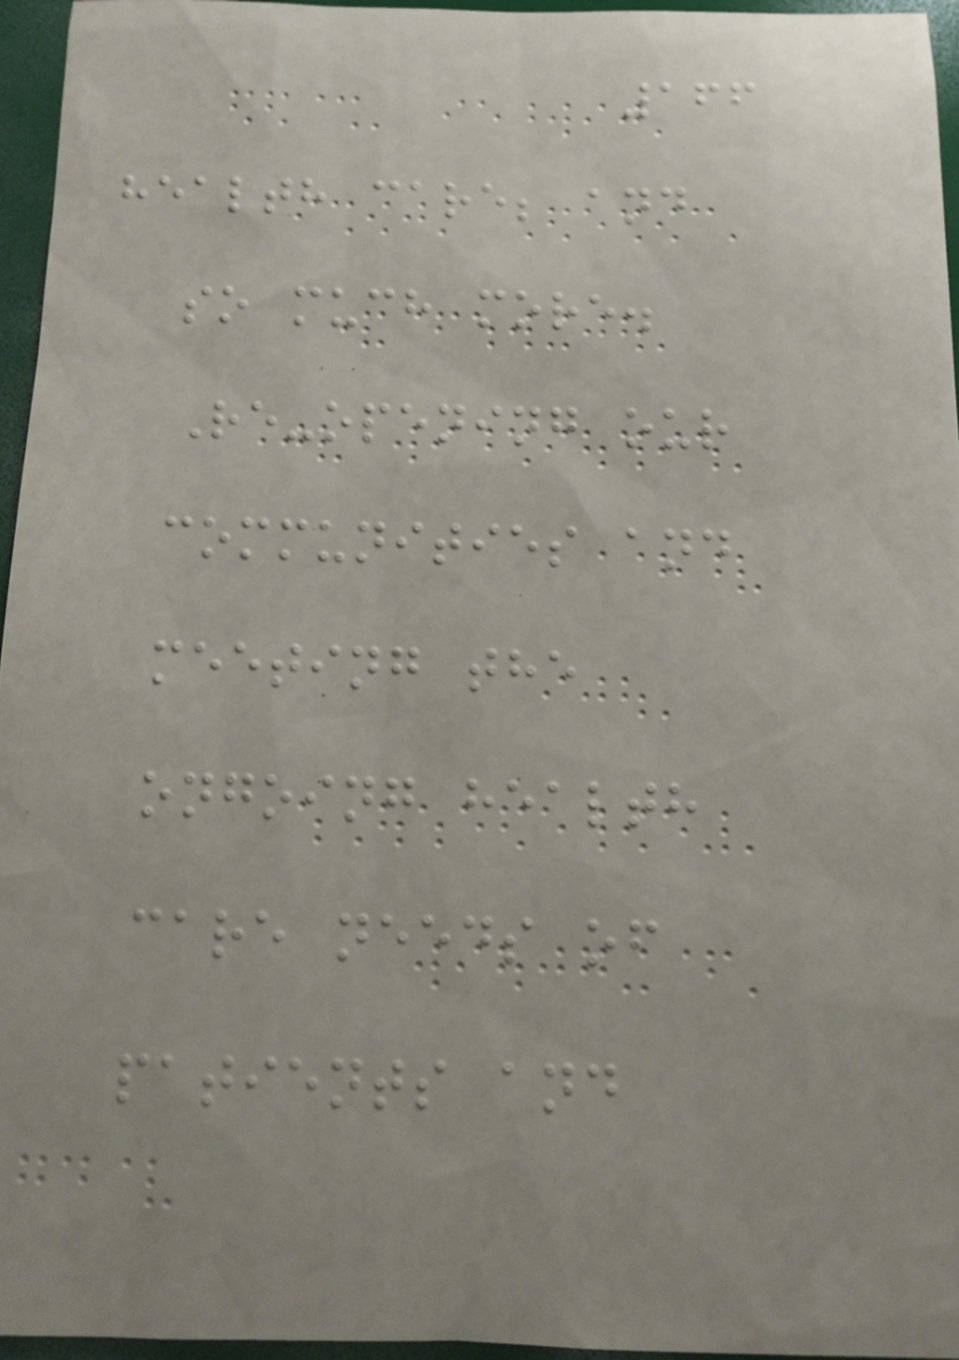166
health care; and
so much more.
Re-opening our
communities and
meeting the
ongoing health
care needs of
patients and
